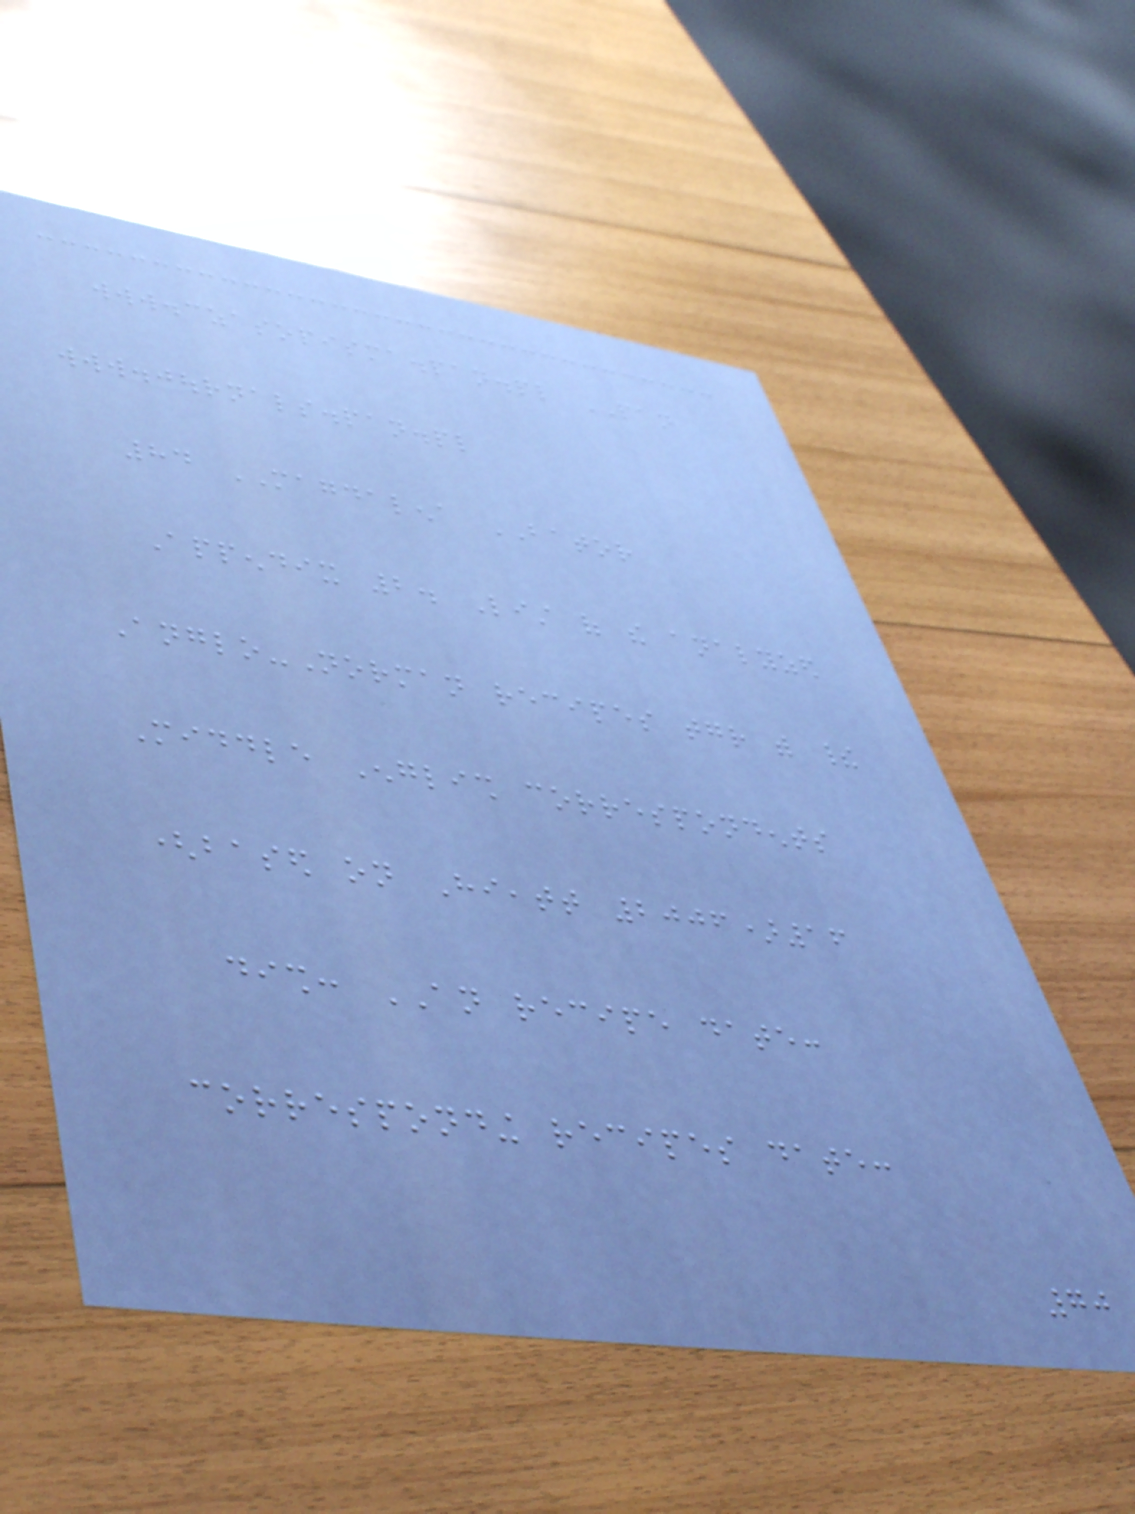www.czasopisma.pan.pl PAN
www.journals.pan.pl
84 MAGDALENA BATOR
Appendix 2. List of the analyzed
Anglo-Norman recipes together with their
Middle English correspondents
(based on Hieatt 2006)16
dish: AN recipe date:
corresponding recipes date:
70
